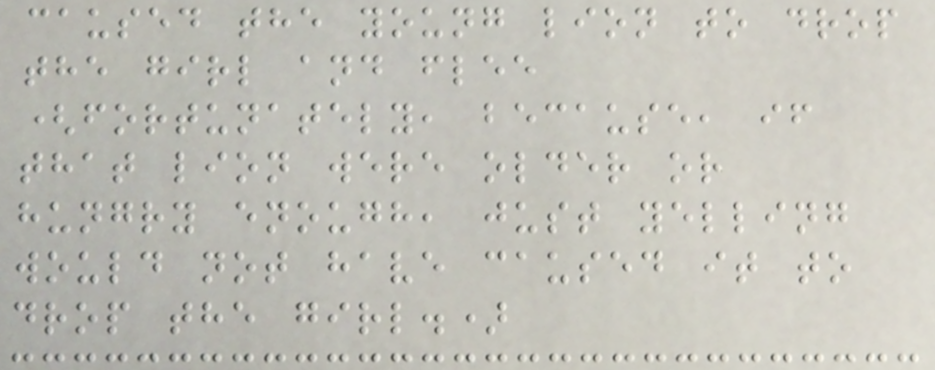caused the young lion to drop
the girl and flee
(fortunately, because, if
that lion were older or
hungry enough, just yelling
would not have caused it to
drop the girl.)
